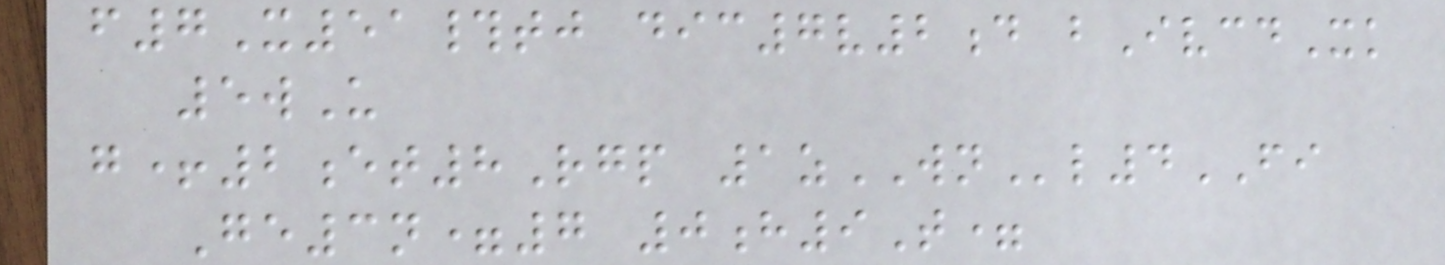f7X51#tj dic7v2d bIvcdXk
5wU
g+2et8Rgp 1zWNl4FI
Ge3n=7 0h9T=
